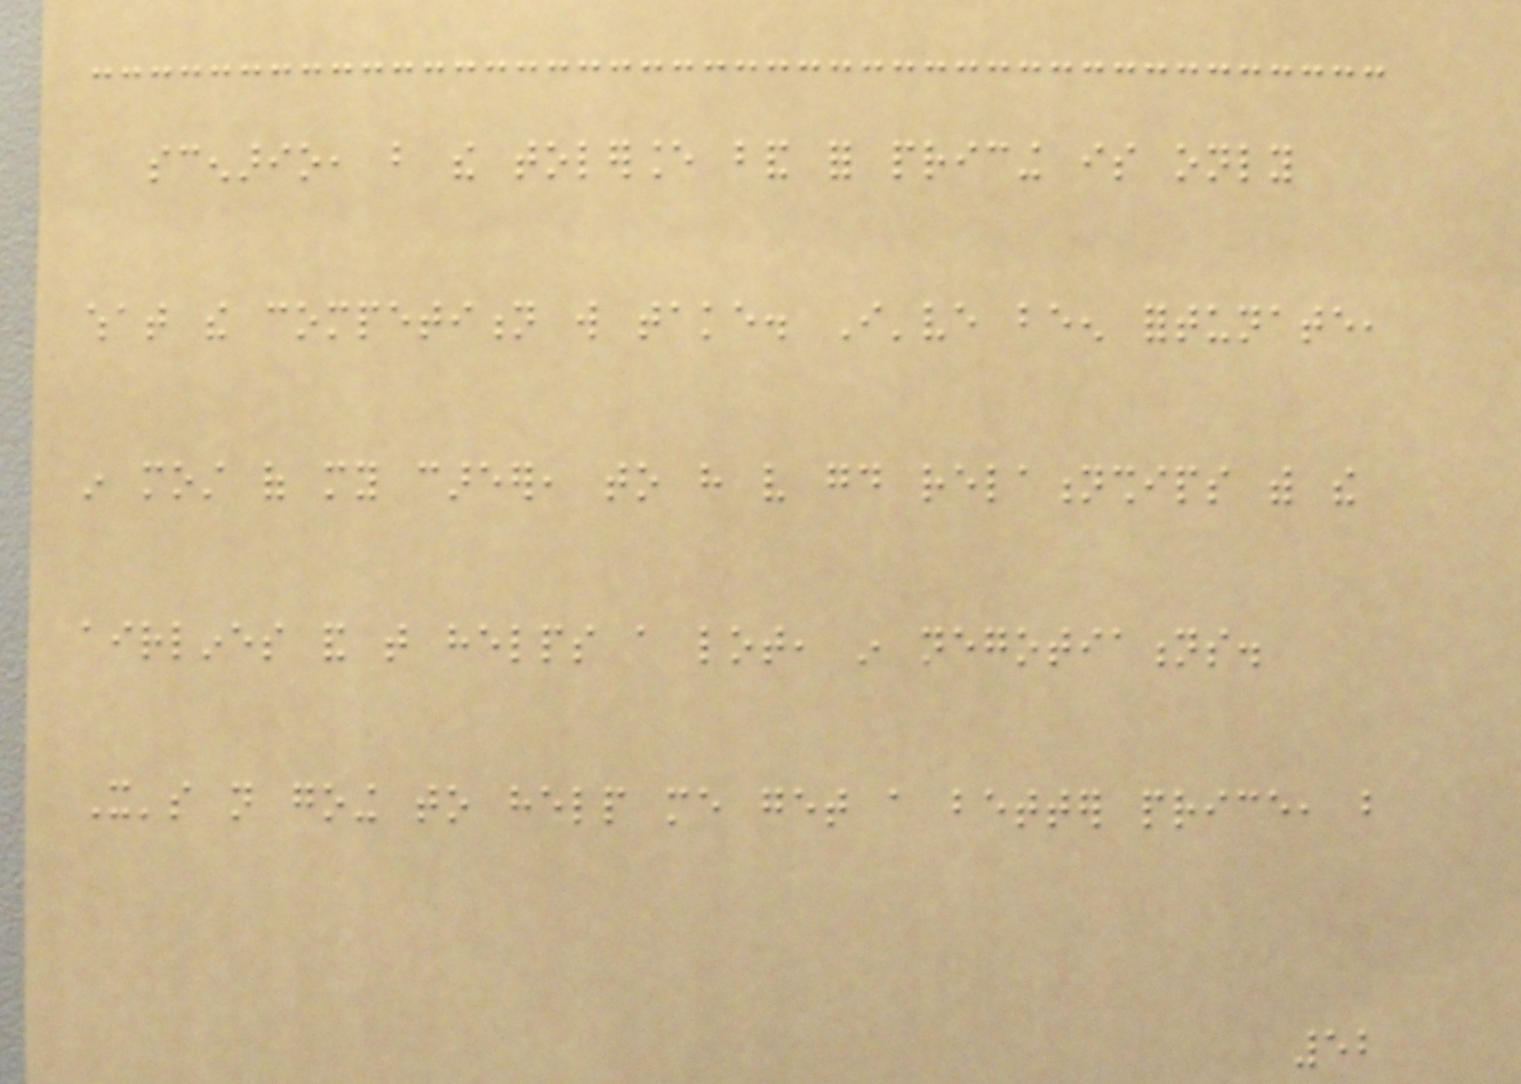scenario, but the tolerance band for pricing is only
what the competition will take. I've been fortunate,
in most of my career, to have very good relationships with the
airlines and that helps a lot, in negotiations.
It's not going to help me get a better price, but
52
